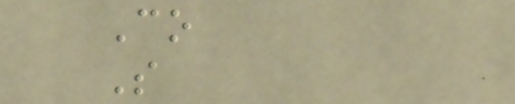Co
S
